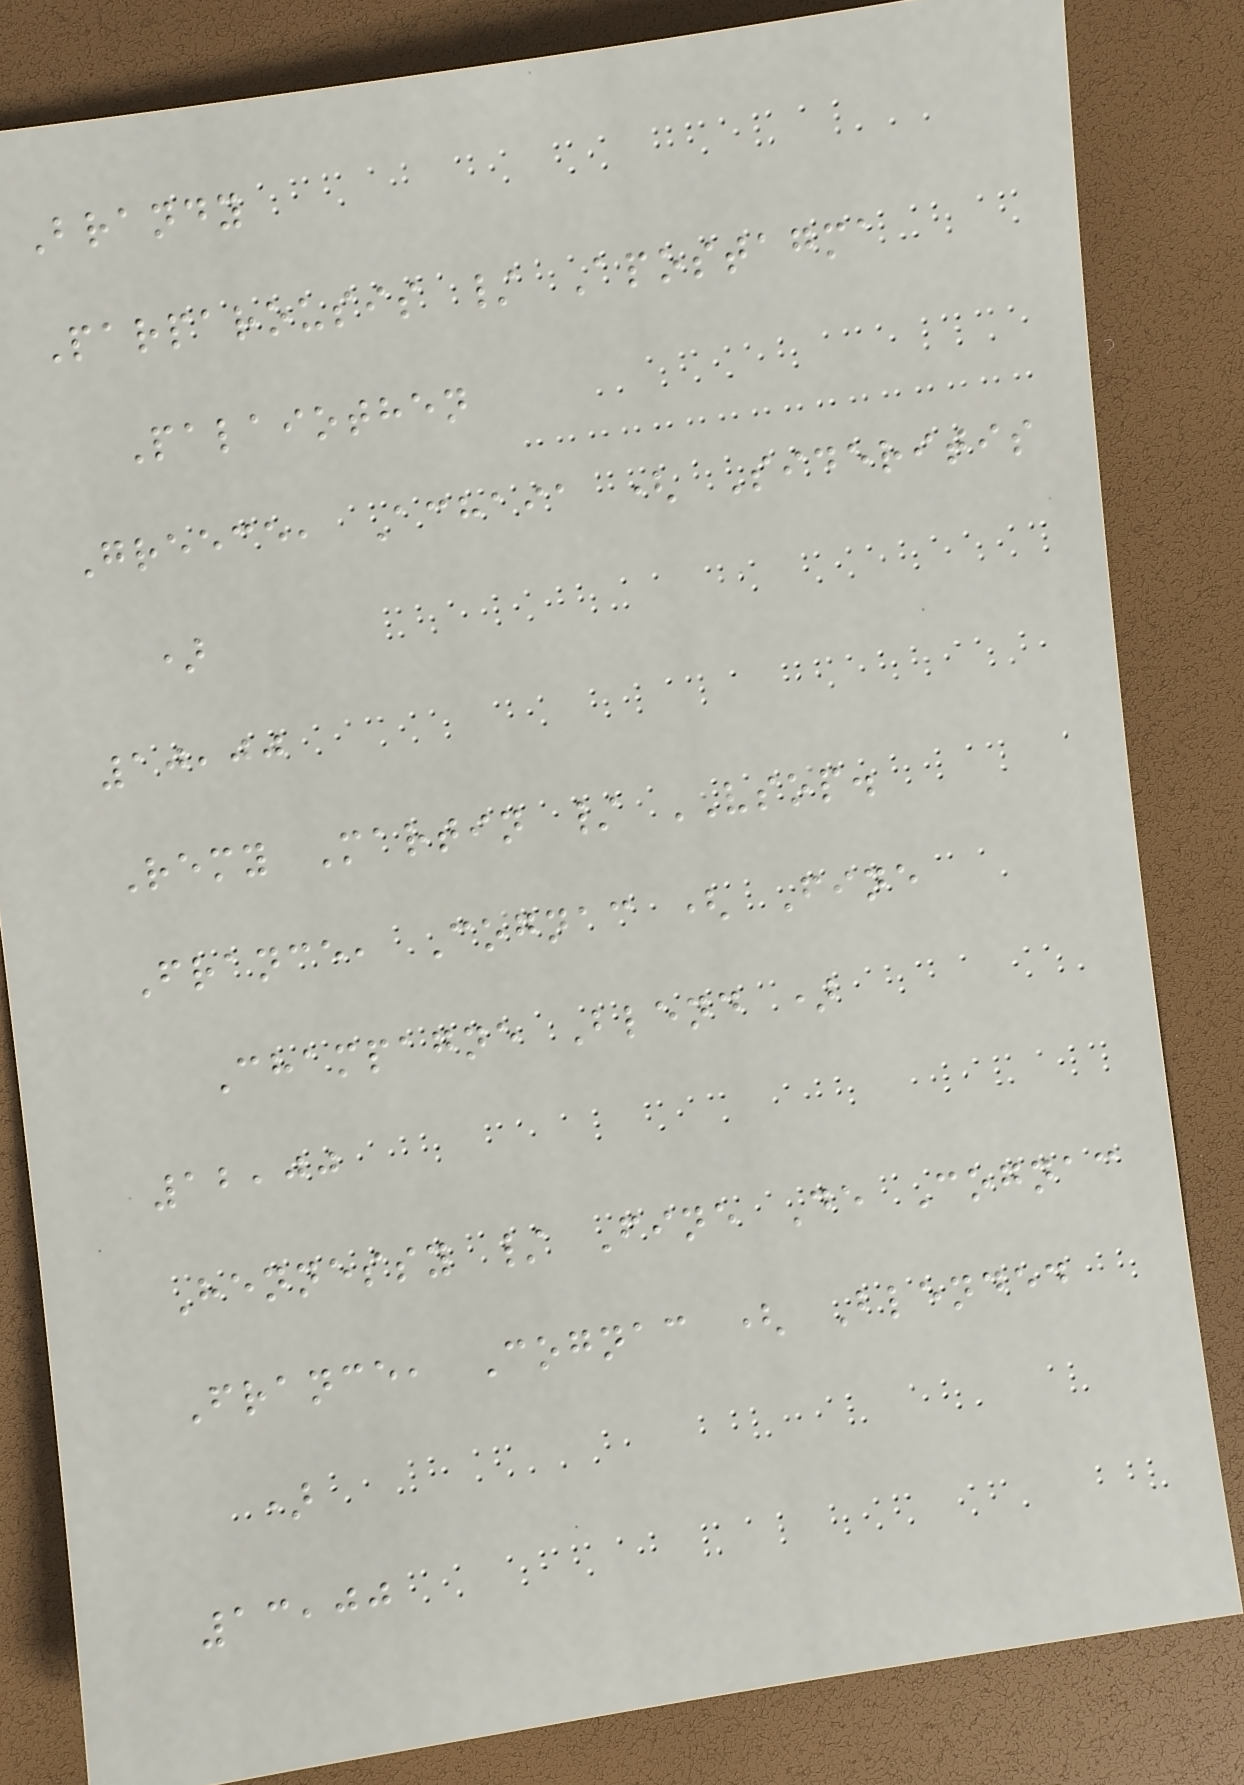Brandy
Parparousis / Apostagma
Palaiothen
Greece, Achaia ( Sideritis
)
10,00
Remy Martin / VSOP.
France, Cognac ( Fine
Champagne Blend )
12,00
Hennessy / Fine De Cognac
France, Cognac ( Blended
)
13,00
